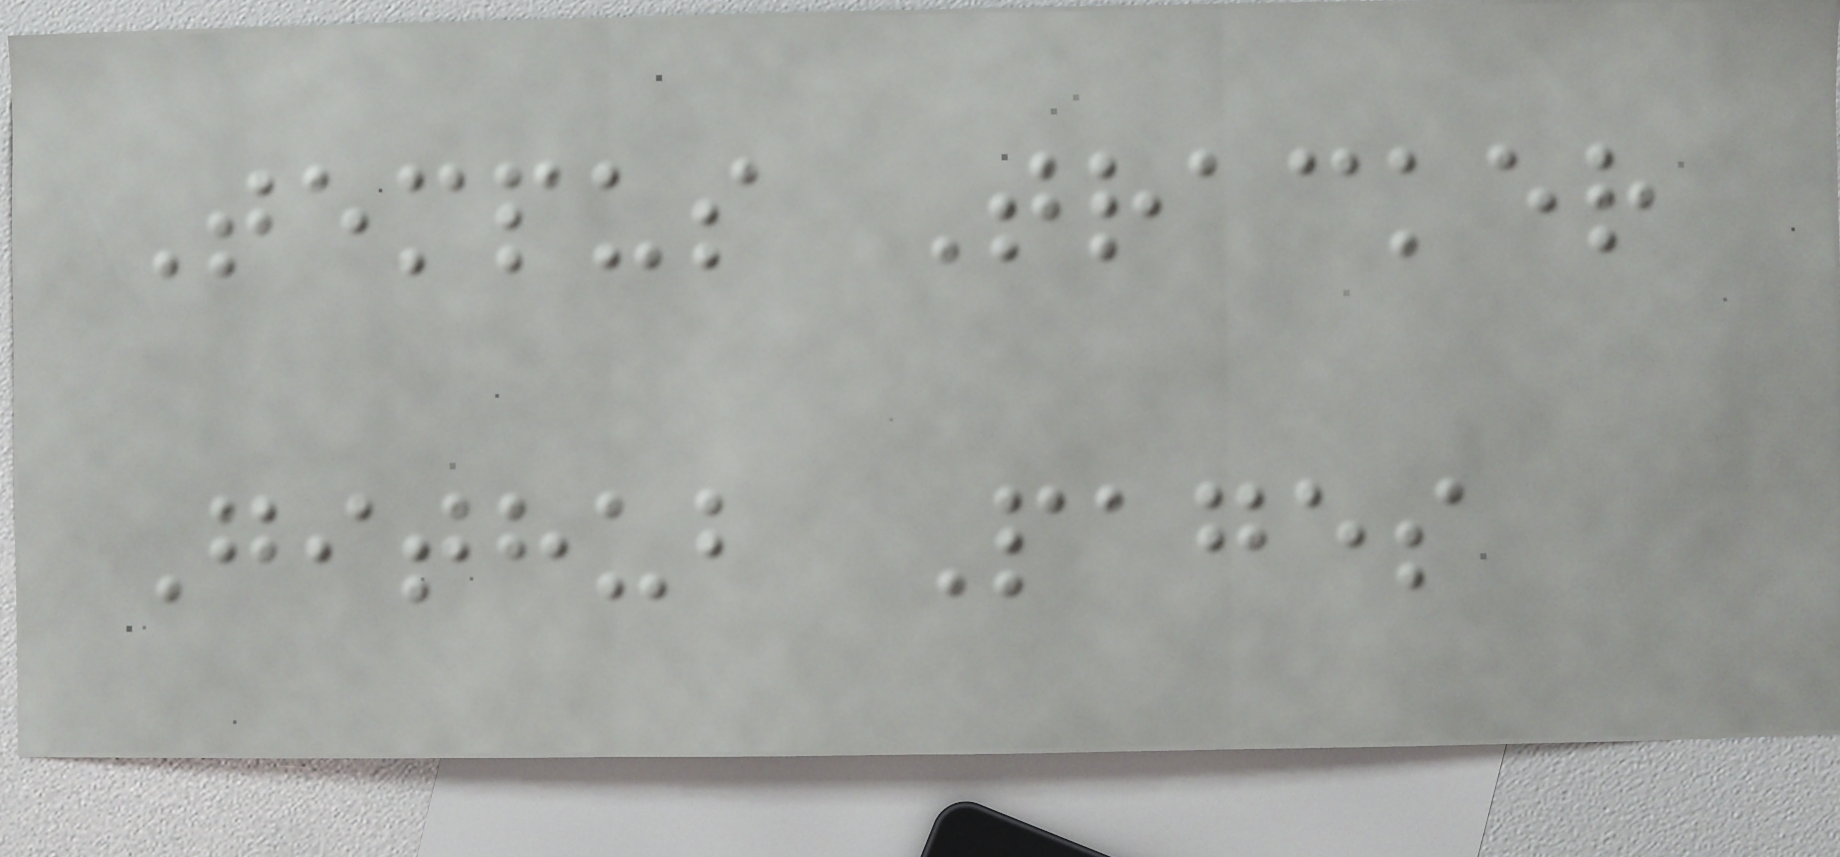Tempus Tracker
Github Pages
